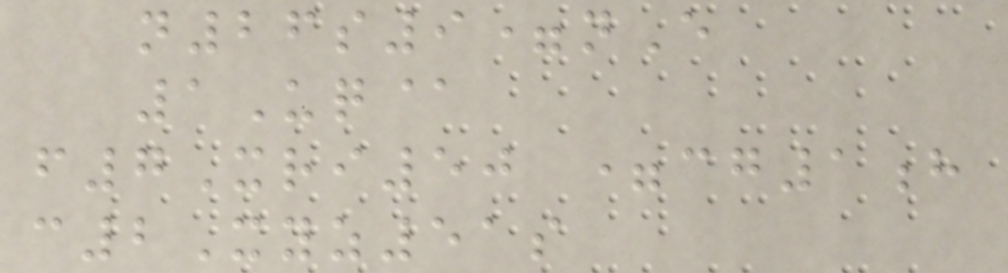n26s9=nE
1Uq@
f7Xri50 =cg1h
c2Xyz51s
